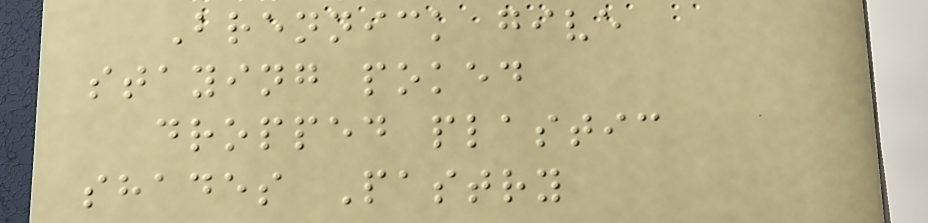Brennick give
staying poked
dropped plastic
shades Pastry
